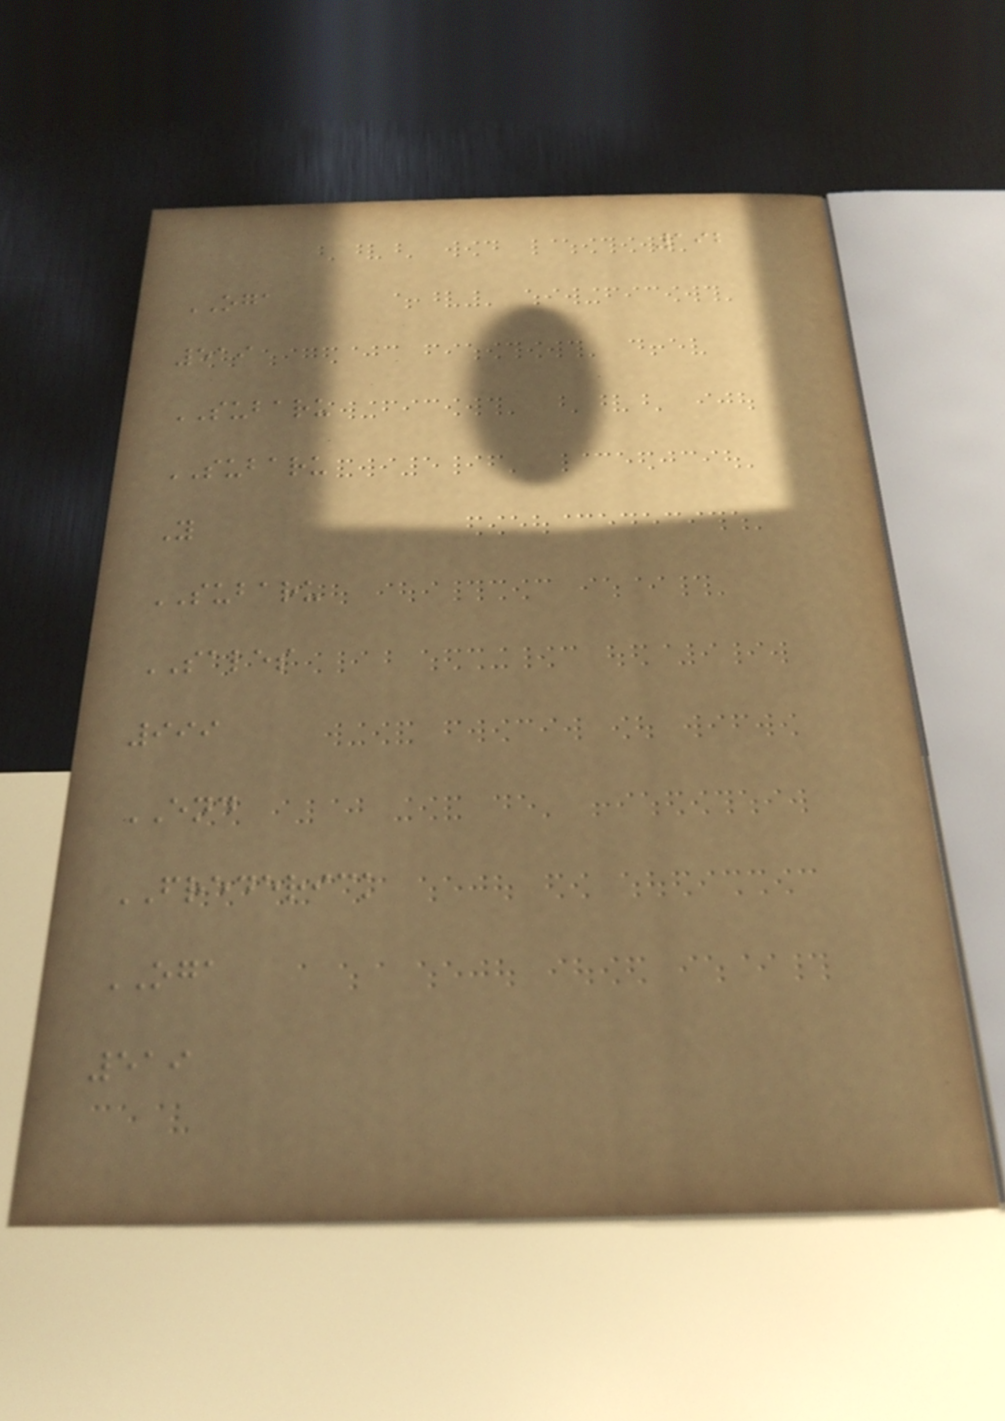192
OGA
519
SUBARU
SUBARU
Y
SUBARU
SALES
999
END
FREDERICK
OGA
519
